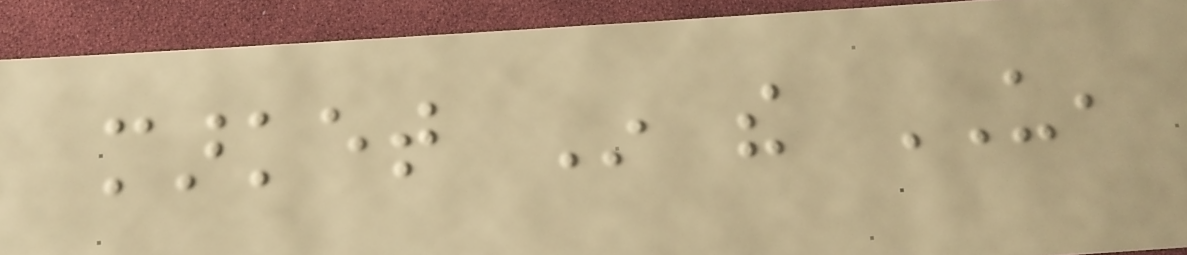market In the US,
